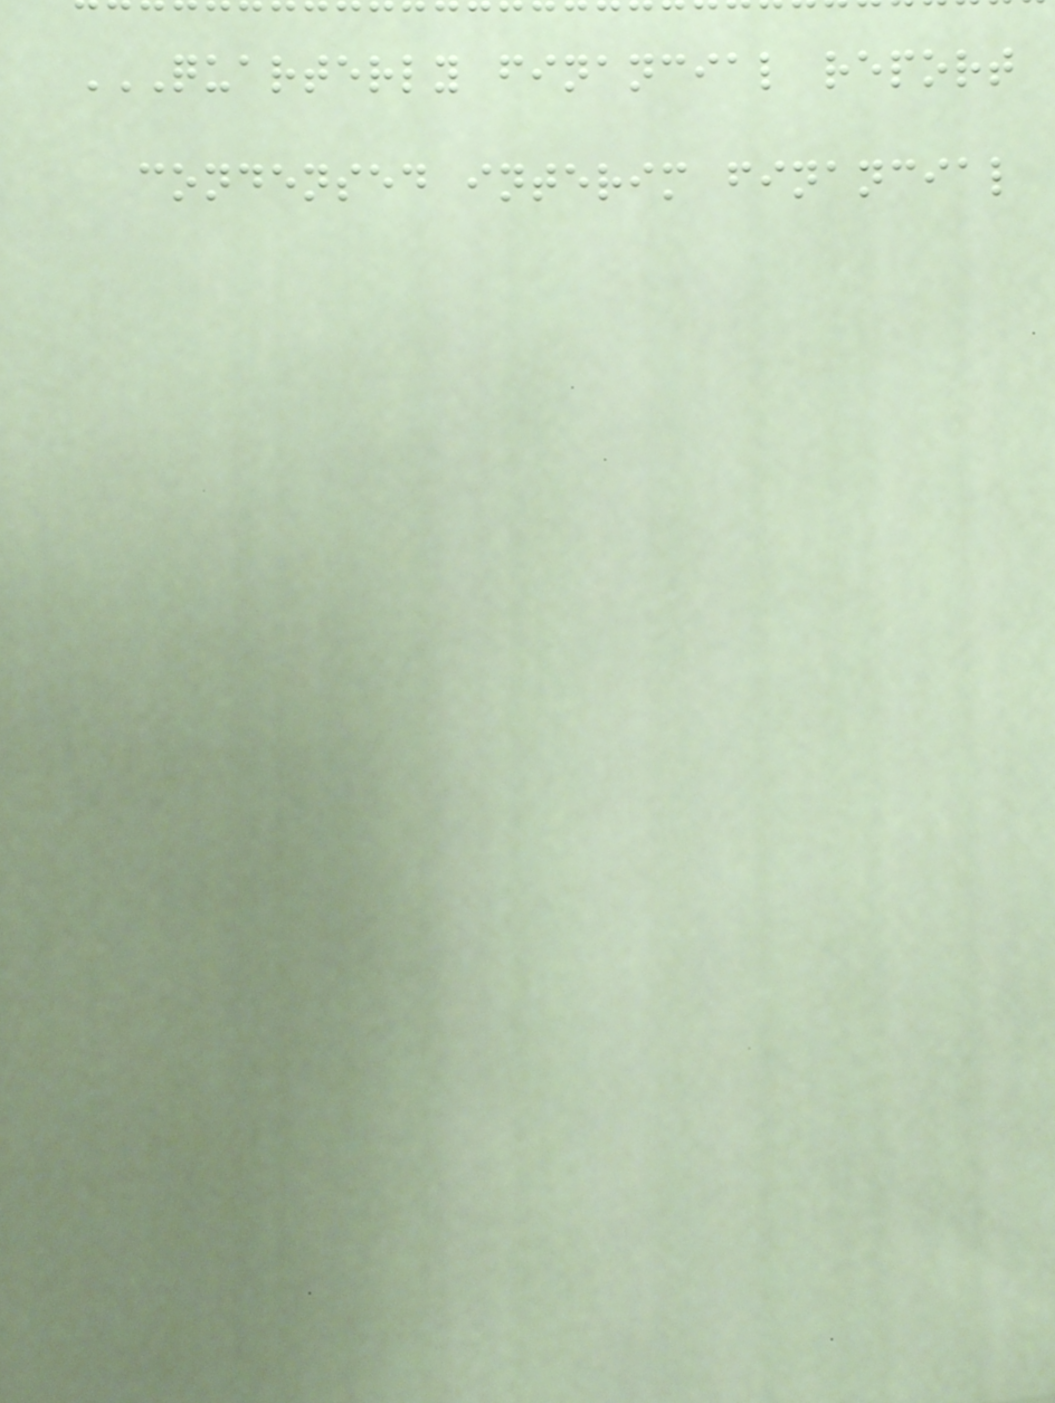QUARTERLY FINANCIAL REPORT
CONDENSED INTERIM FINANCIAL
